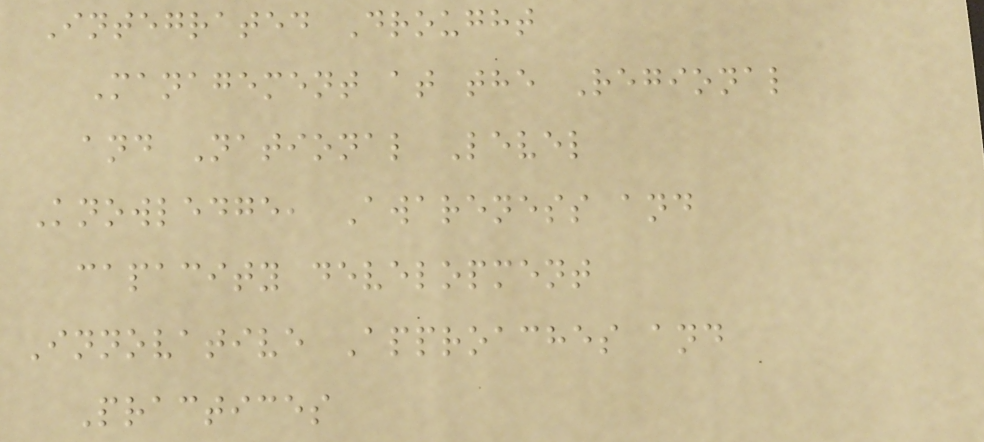Integrated Drought
Management at the Regional
and National Level
Knowledge, Awareness and
capacity development
Innovative Approaches and
Practices
